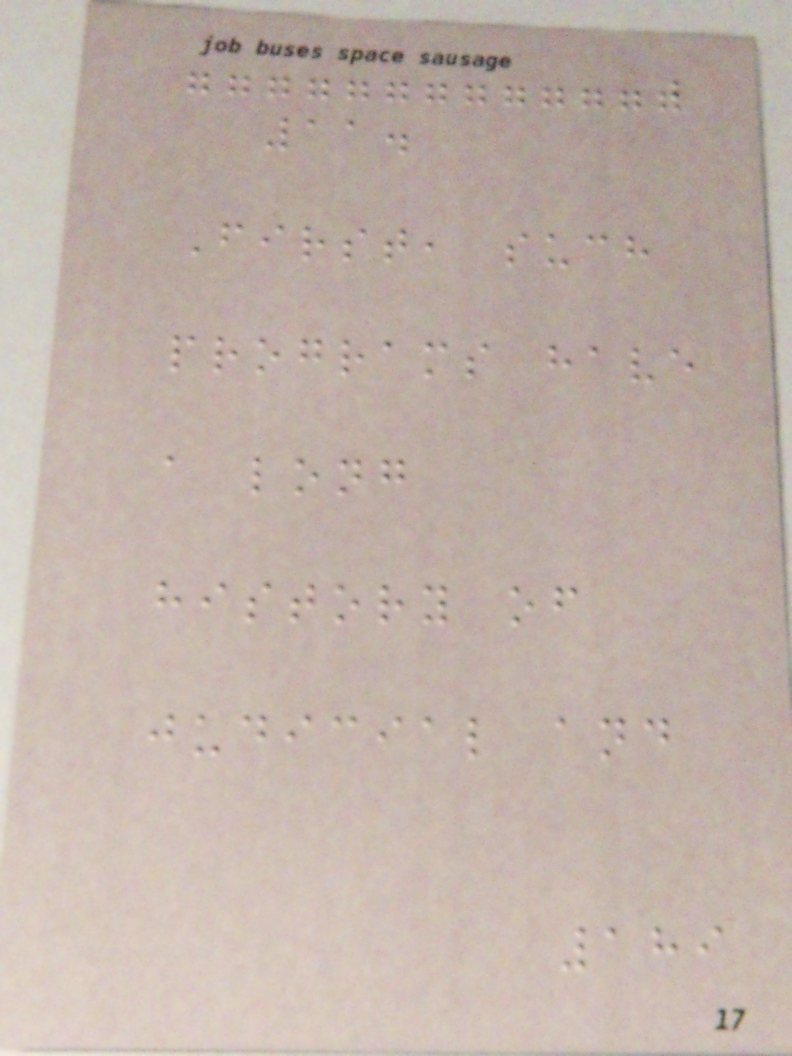11.
First, such
programs have
a long
history of
judicial and
189
